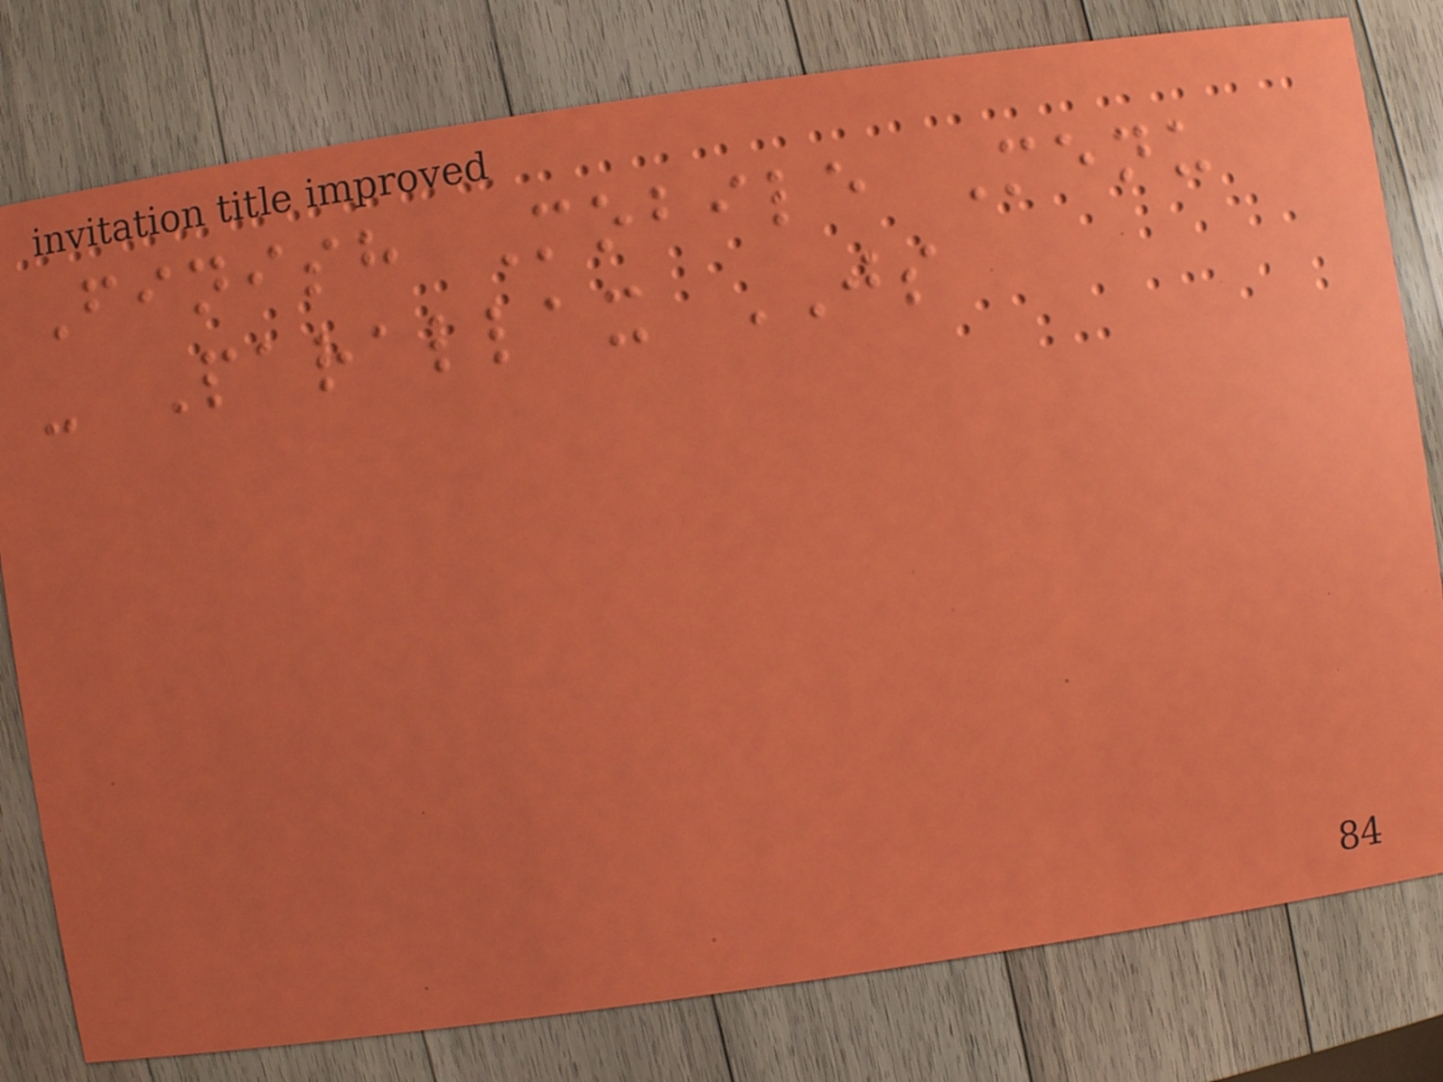Finish Mobile Menu
- Parallax JS
